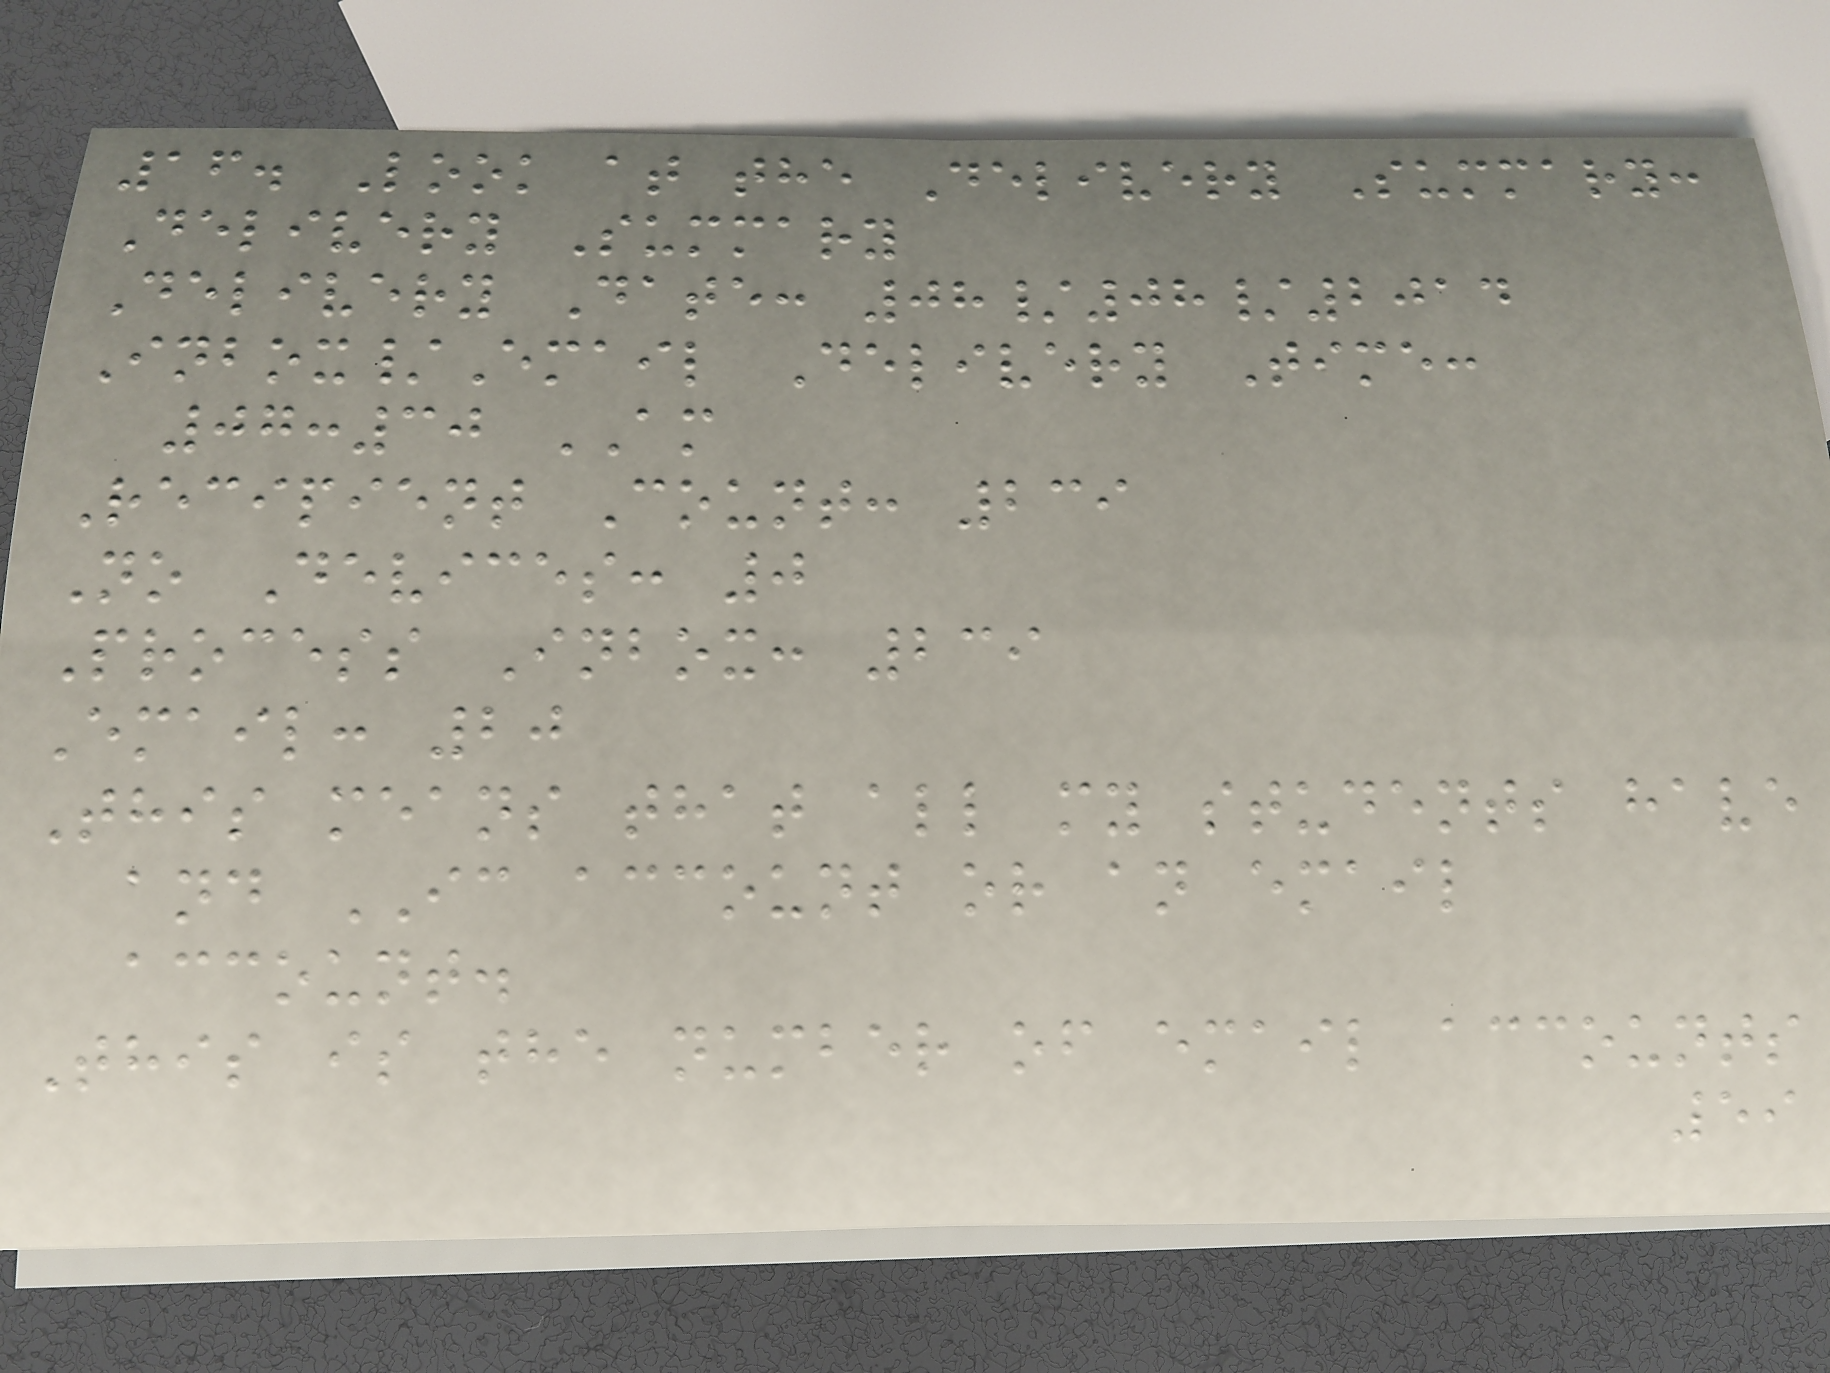16. Look at the Delivery Summary:
Delivery Summary
Delivery Date: 08/08/2014
Inbox/Email Delivery Time:
07:30 AM
Recipient Count: 239
No Devices: 0
Process Inbox: 239
Email: 20
This means that all my students have
and IC account or an email
account.
This is the number of email accounts
59
